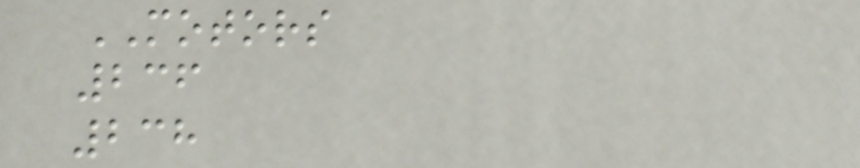MOTORS
236
238
